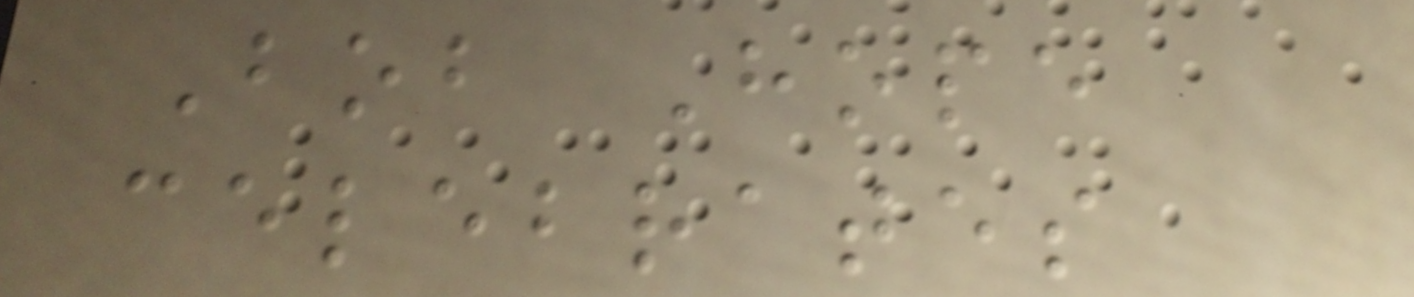Bob Hope
celebrates
